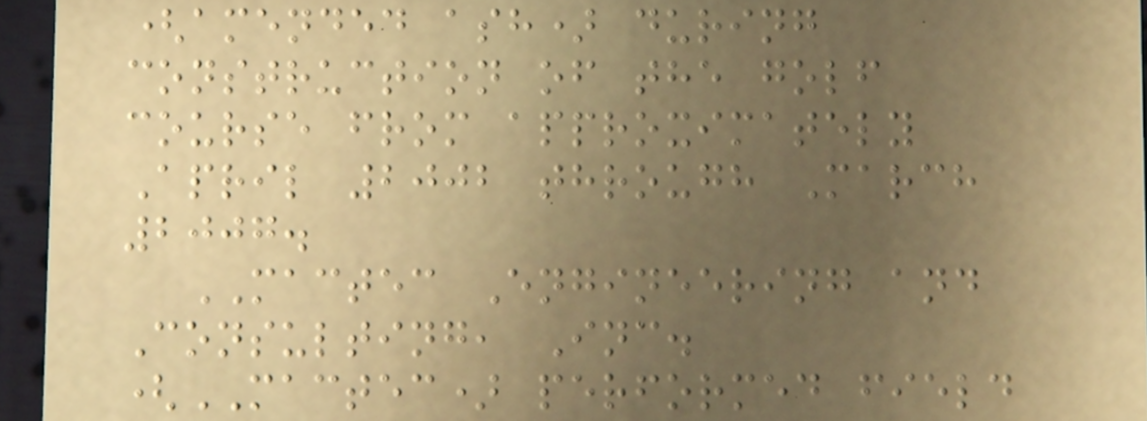(amended ash) during
construction of the golf
course from approximately
April 2002 through March
2007.
MACTEC Engineering and
Consulting, Inc.
(MACTEC) performed field
